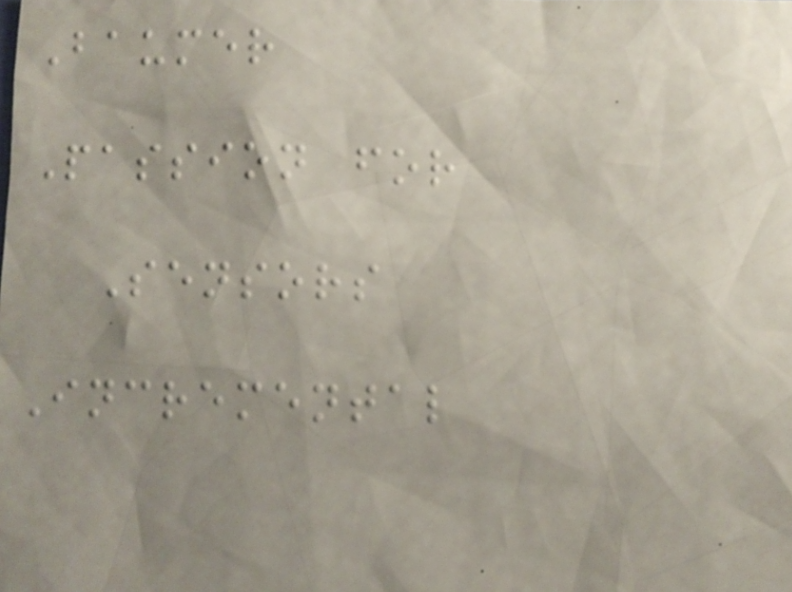Baumer
Passion for
Sensors
Incremental
